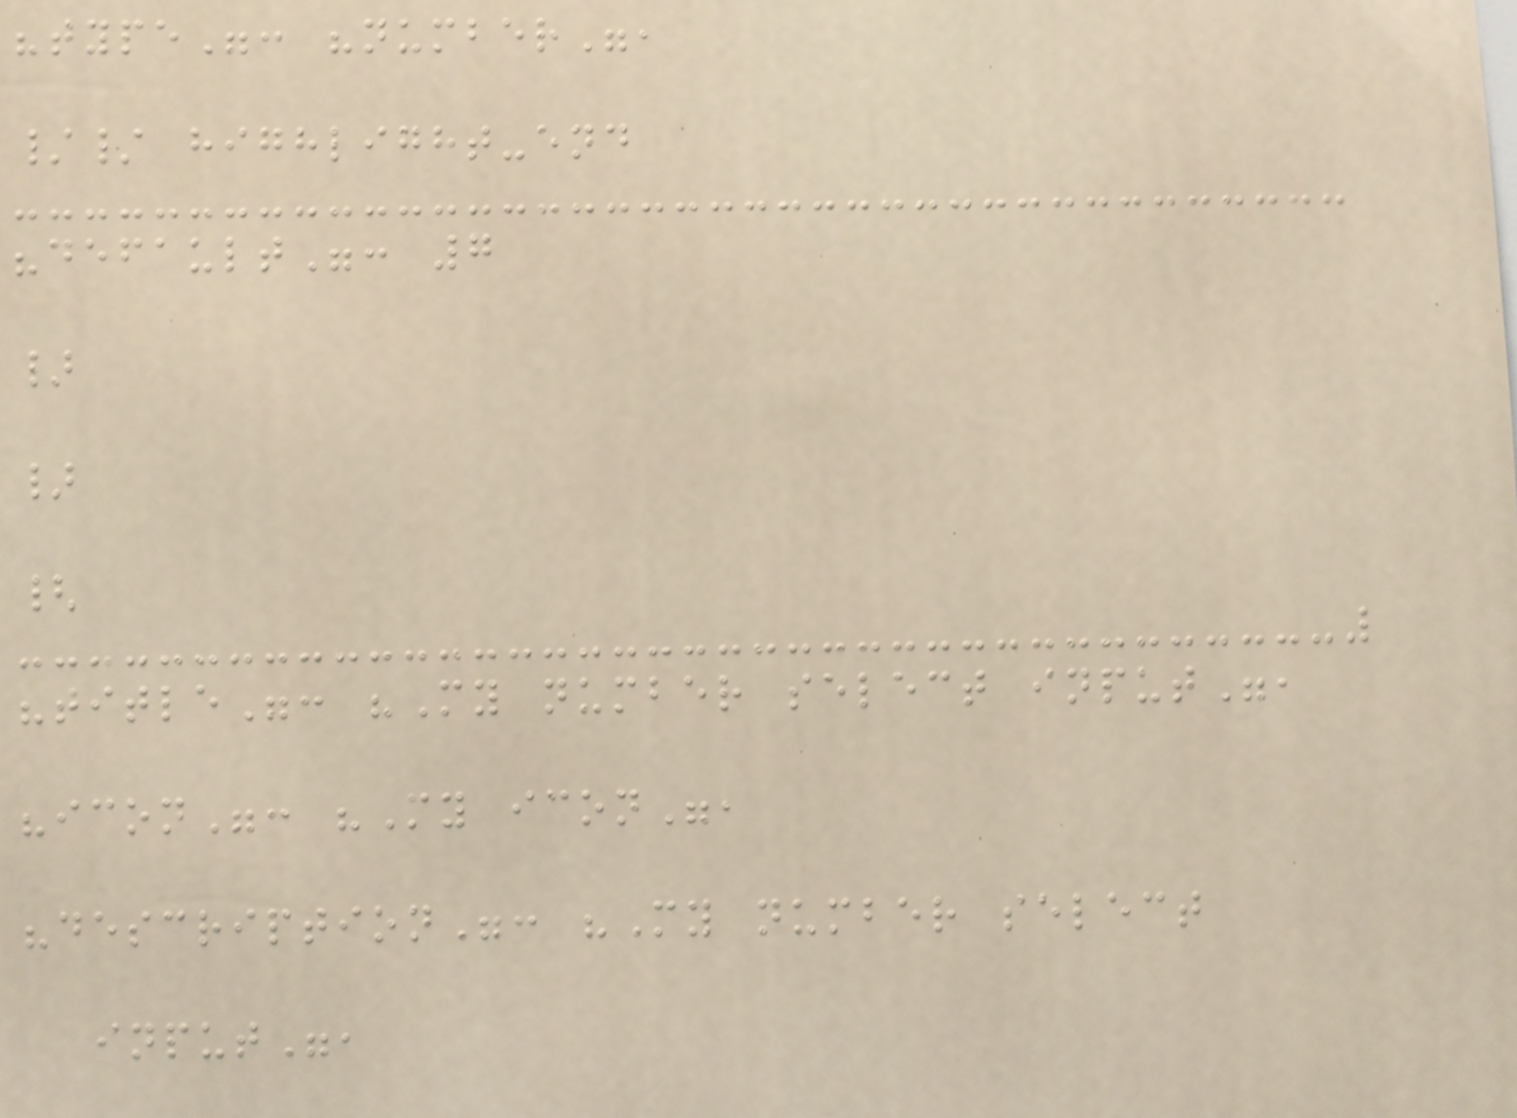"type": "number",
// highlight-end
"default": 7
}
}
{
"title": "My number select input",
"icon": "My icon",
"description": "My number select
input",
